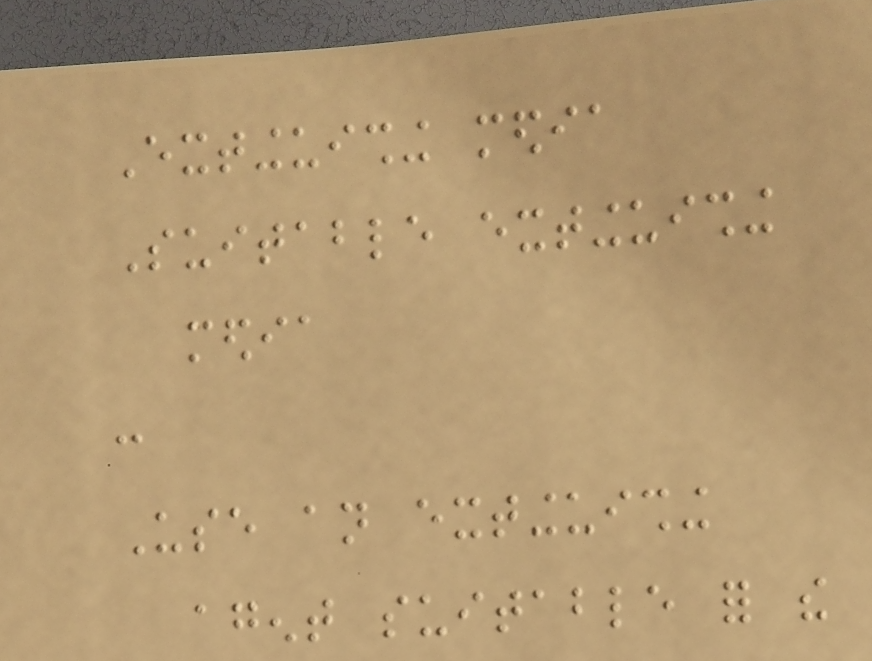Extinguishing media
Suitable extinguishing
media
:
Use an extinguishing
agent suitable for the
